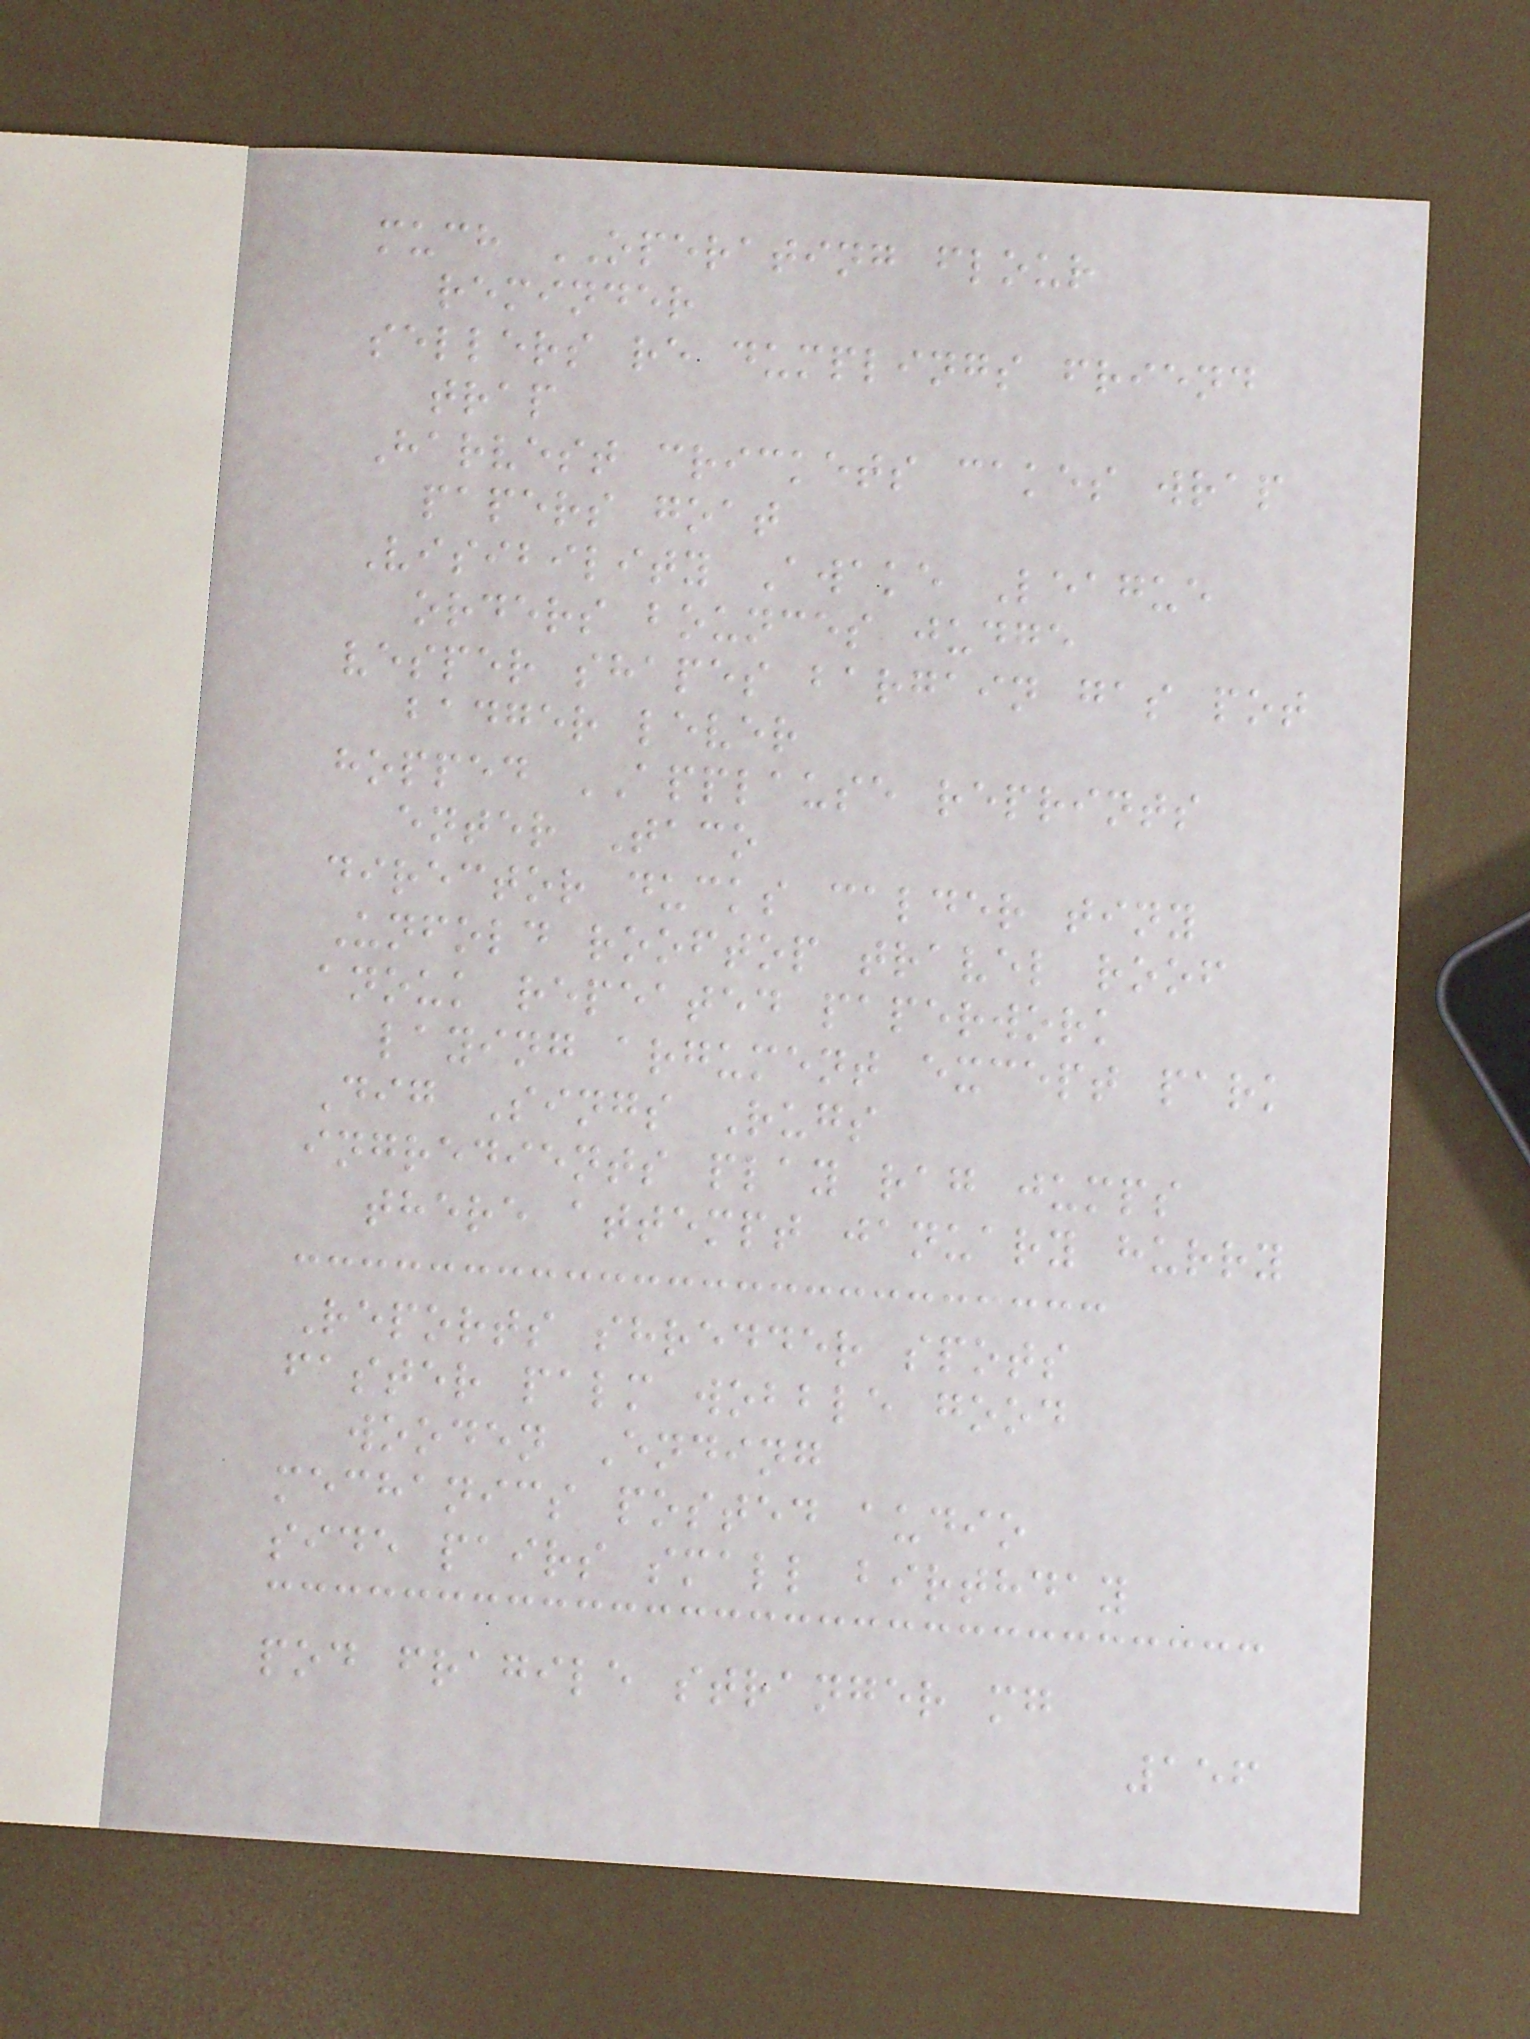much OPERATING flour
reminder
sellers re dumplings friend
trap
Harvest crickets cakes wrap
papers goat
Visibility Awake League
orders bounces judge
vesper shapes bargain gas pot
badger lever
hopped APPLAUSE reprints
enter Taco
director ducks calder tiny
Unfold rooftop travel roof
anouk repeated paperwork
laying argument except park
Dig Sings Rugs
ingredients play rag jumps
there attempt january hurry
Reports shredder spots
faster palm wobble good
wooden Ending
mechanics posted audio
side pairs small birthday
pod fragile stranger mg
156
